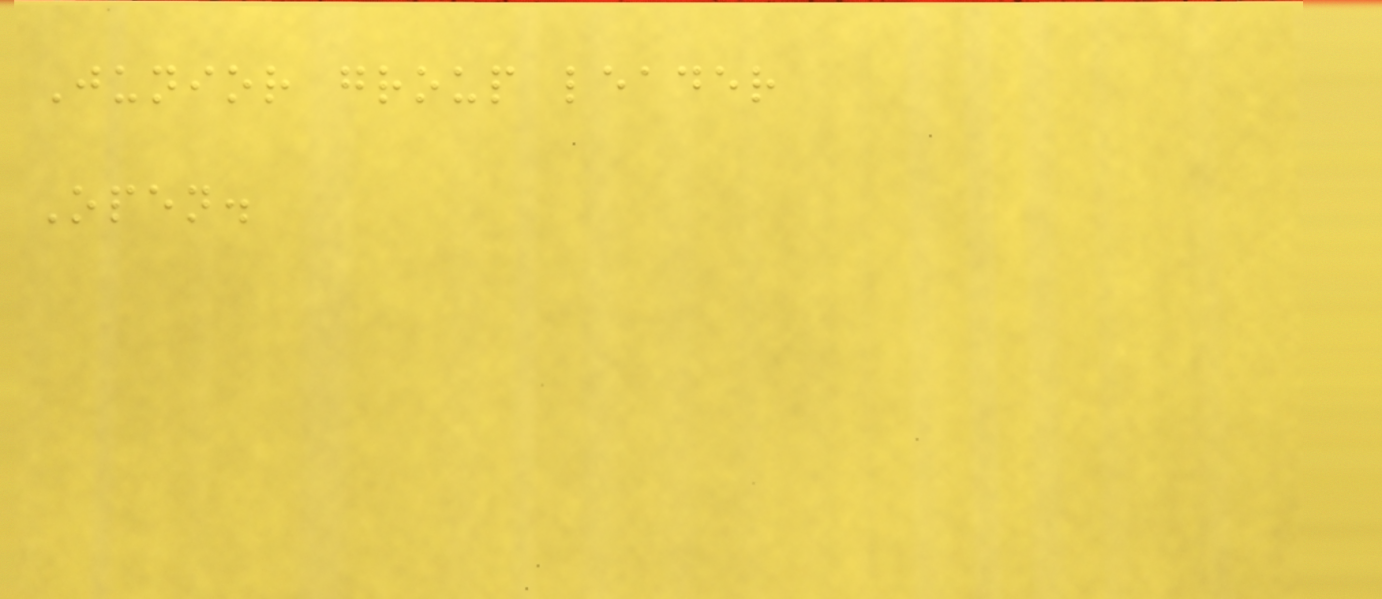Junior group leader
Open.
